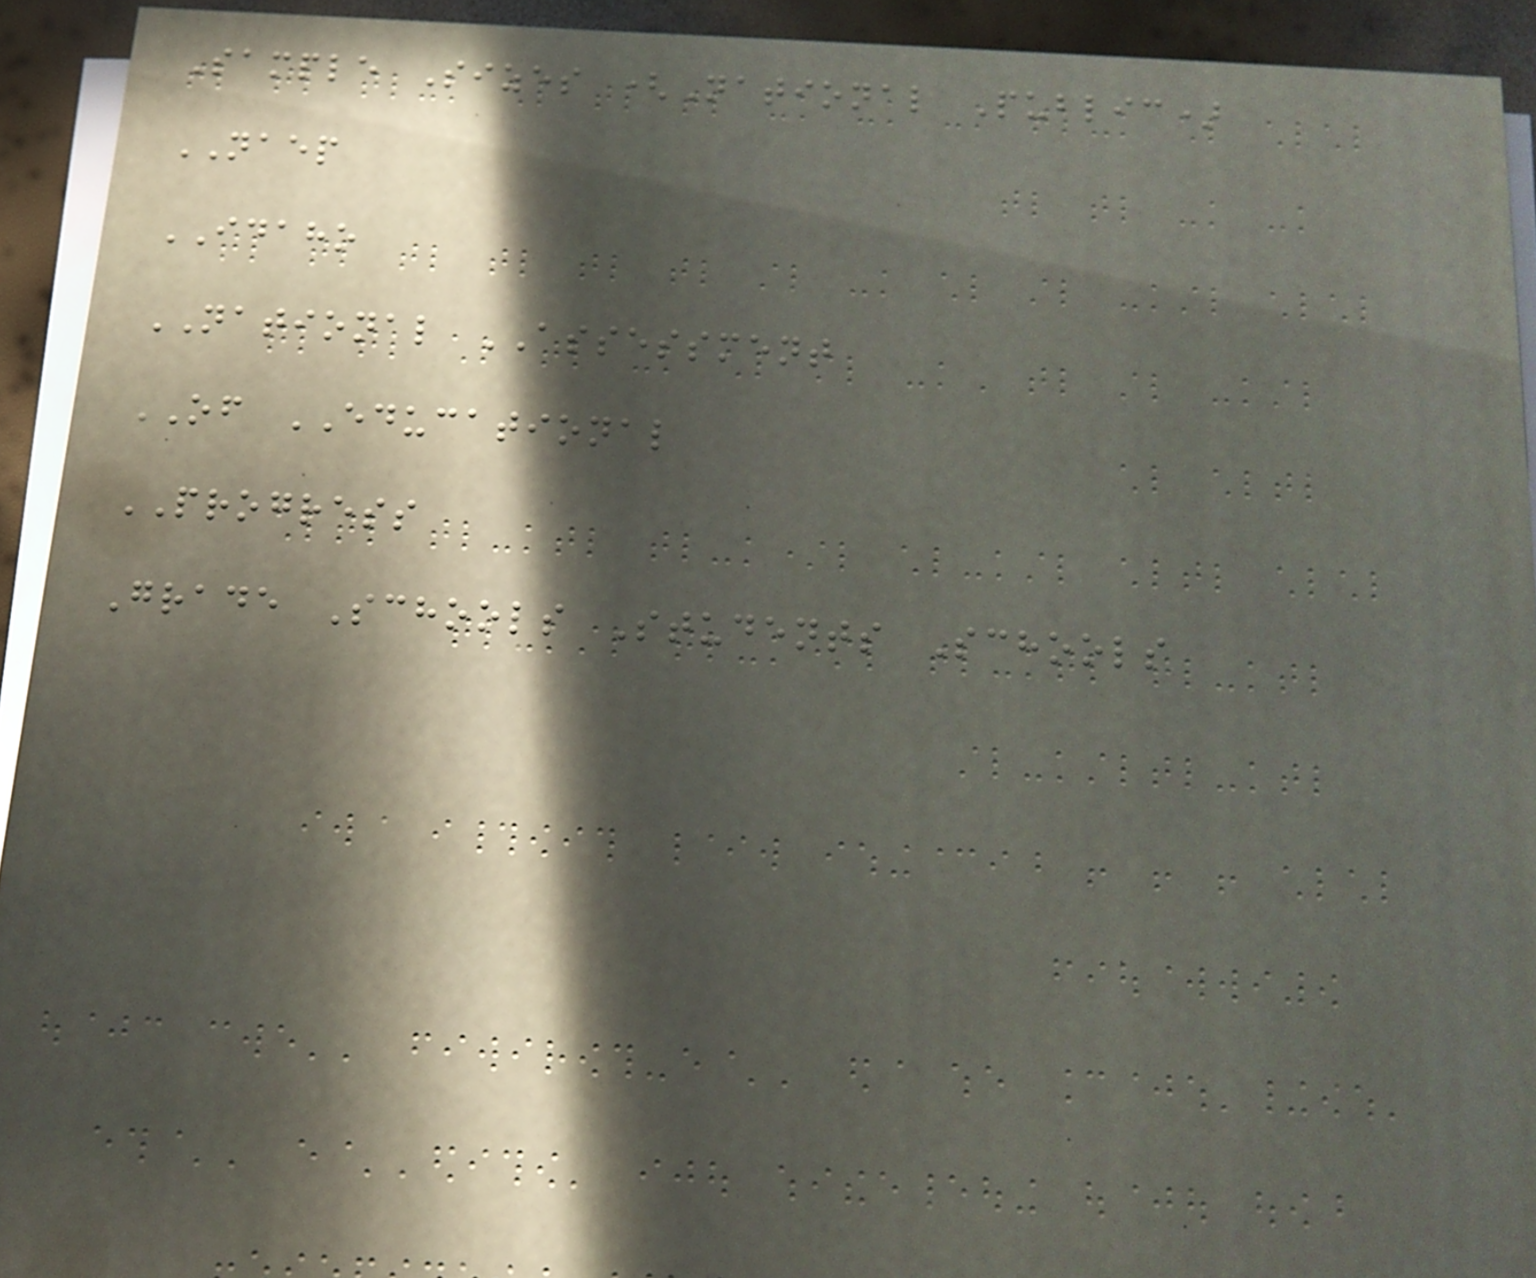Sample Sizes (National Public)
NAEP
IDAHO
NATIONAL ASSESSMENT
OF EDUCATIONAL
PROGRESS
Grade Schools Students Schools
